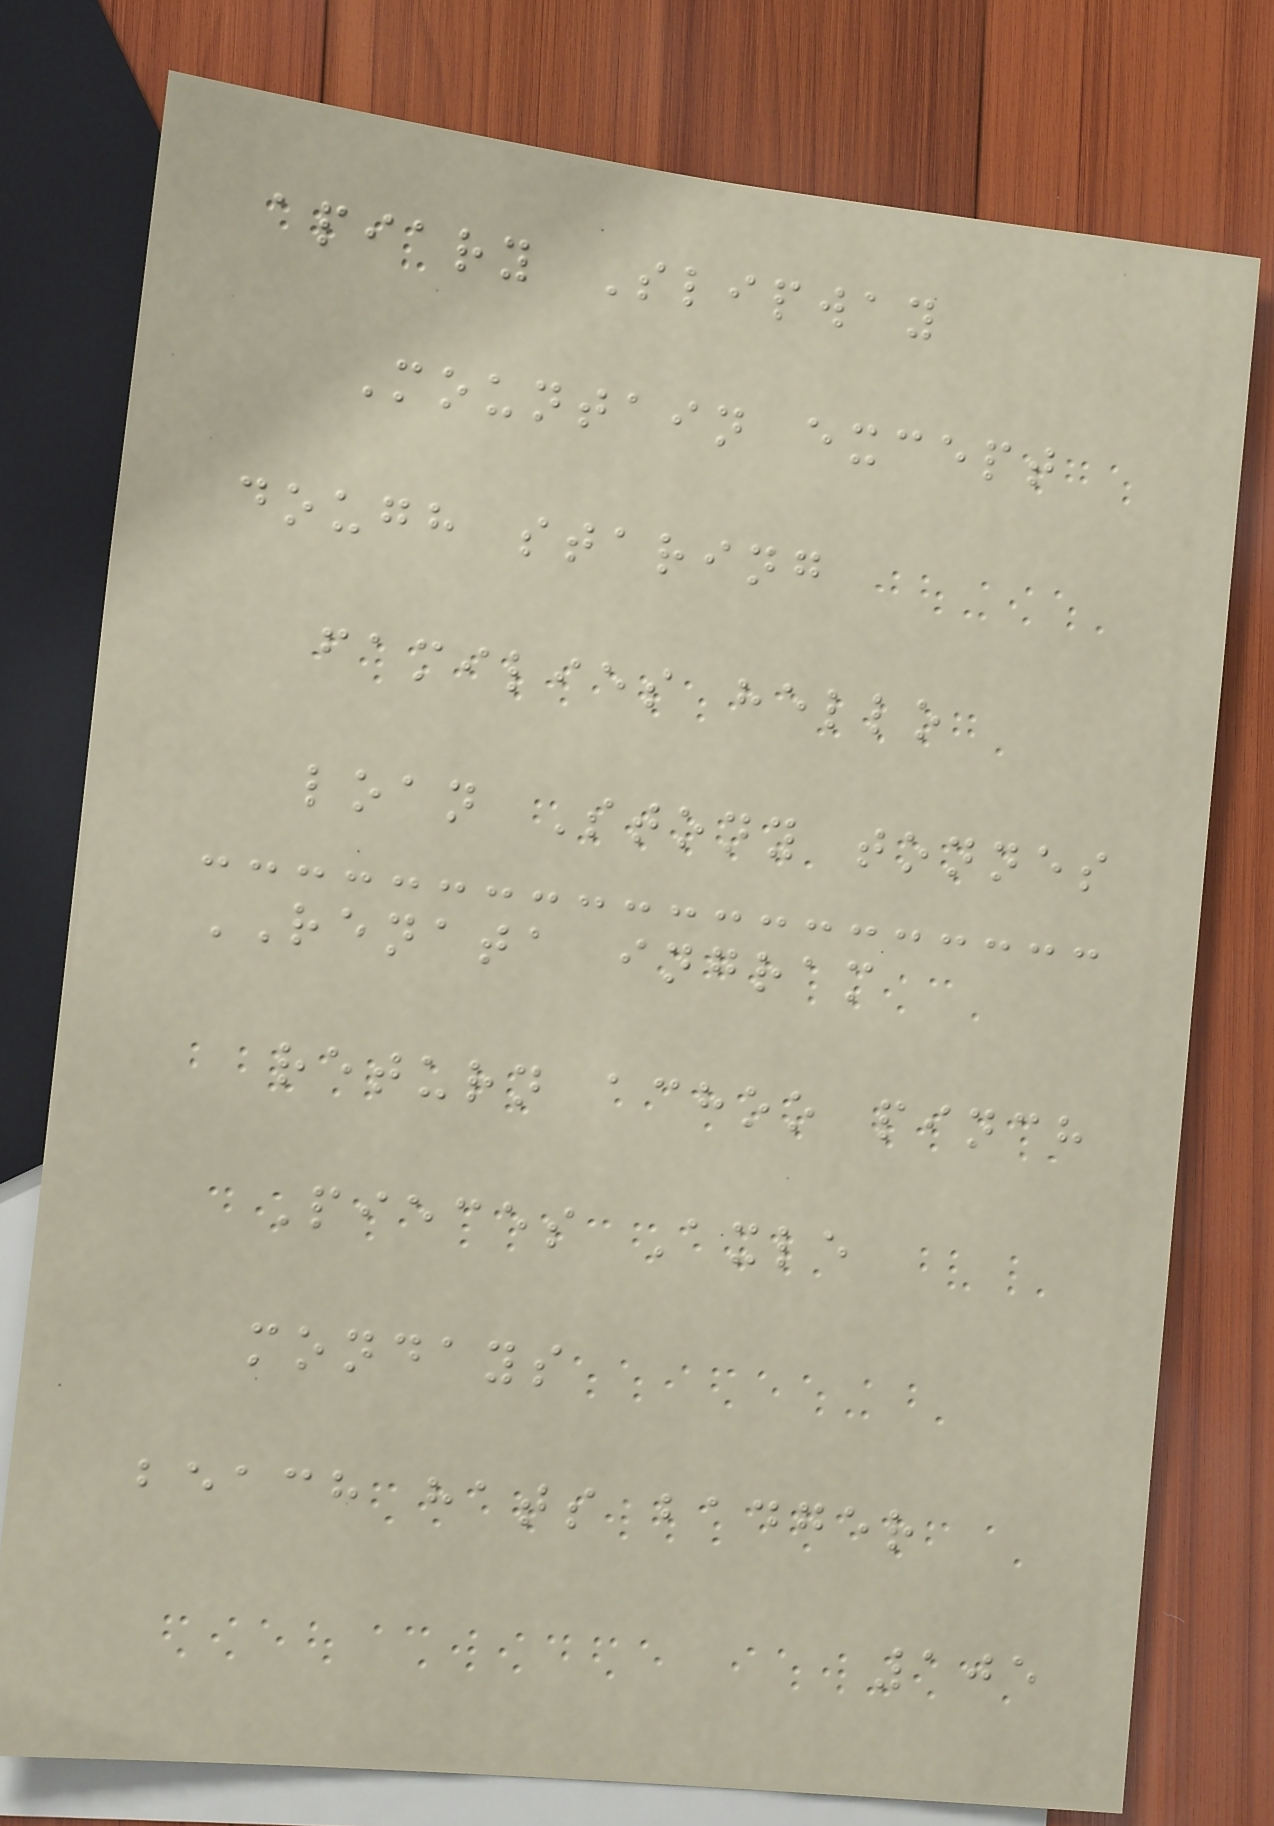apiary Slipway
Mountain except
dough staring
families hello
loan Stony tonnes
RENATA ingram
return achoo pinch
Pieces Axle
mondays
beach hats badger
105
